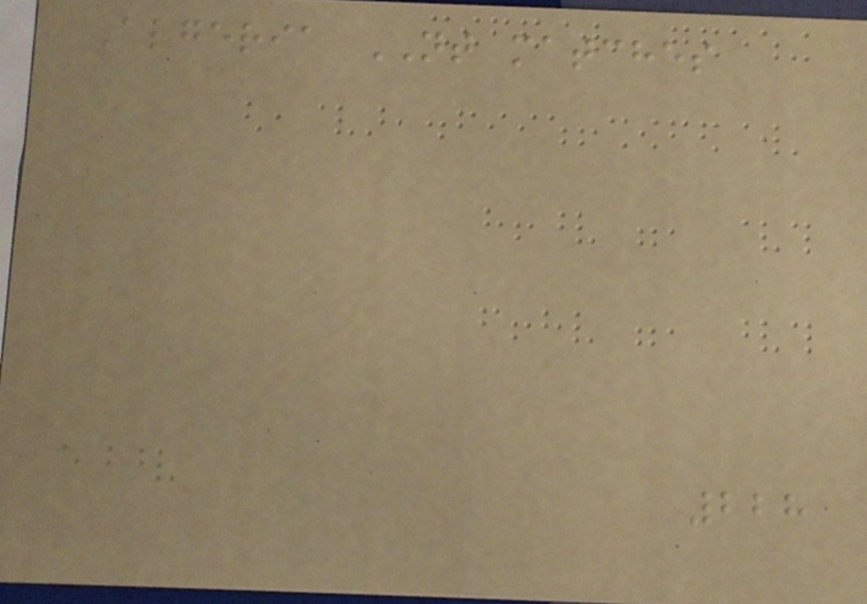Algeria NT matches
228
